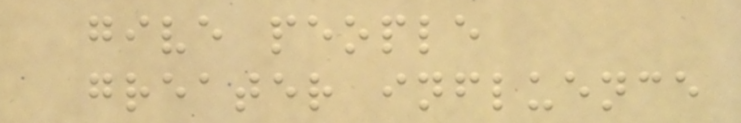give people
greater influence
